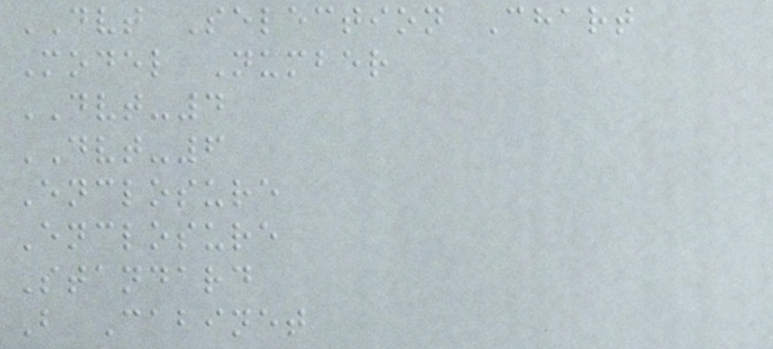DVT Selection Chart
Model Number
DVT-4
DVT-6
Enclosure
Enclosure
Standard
B Cabinet
